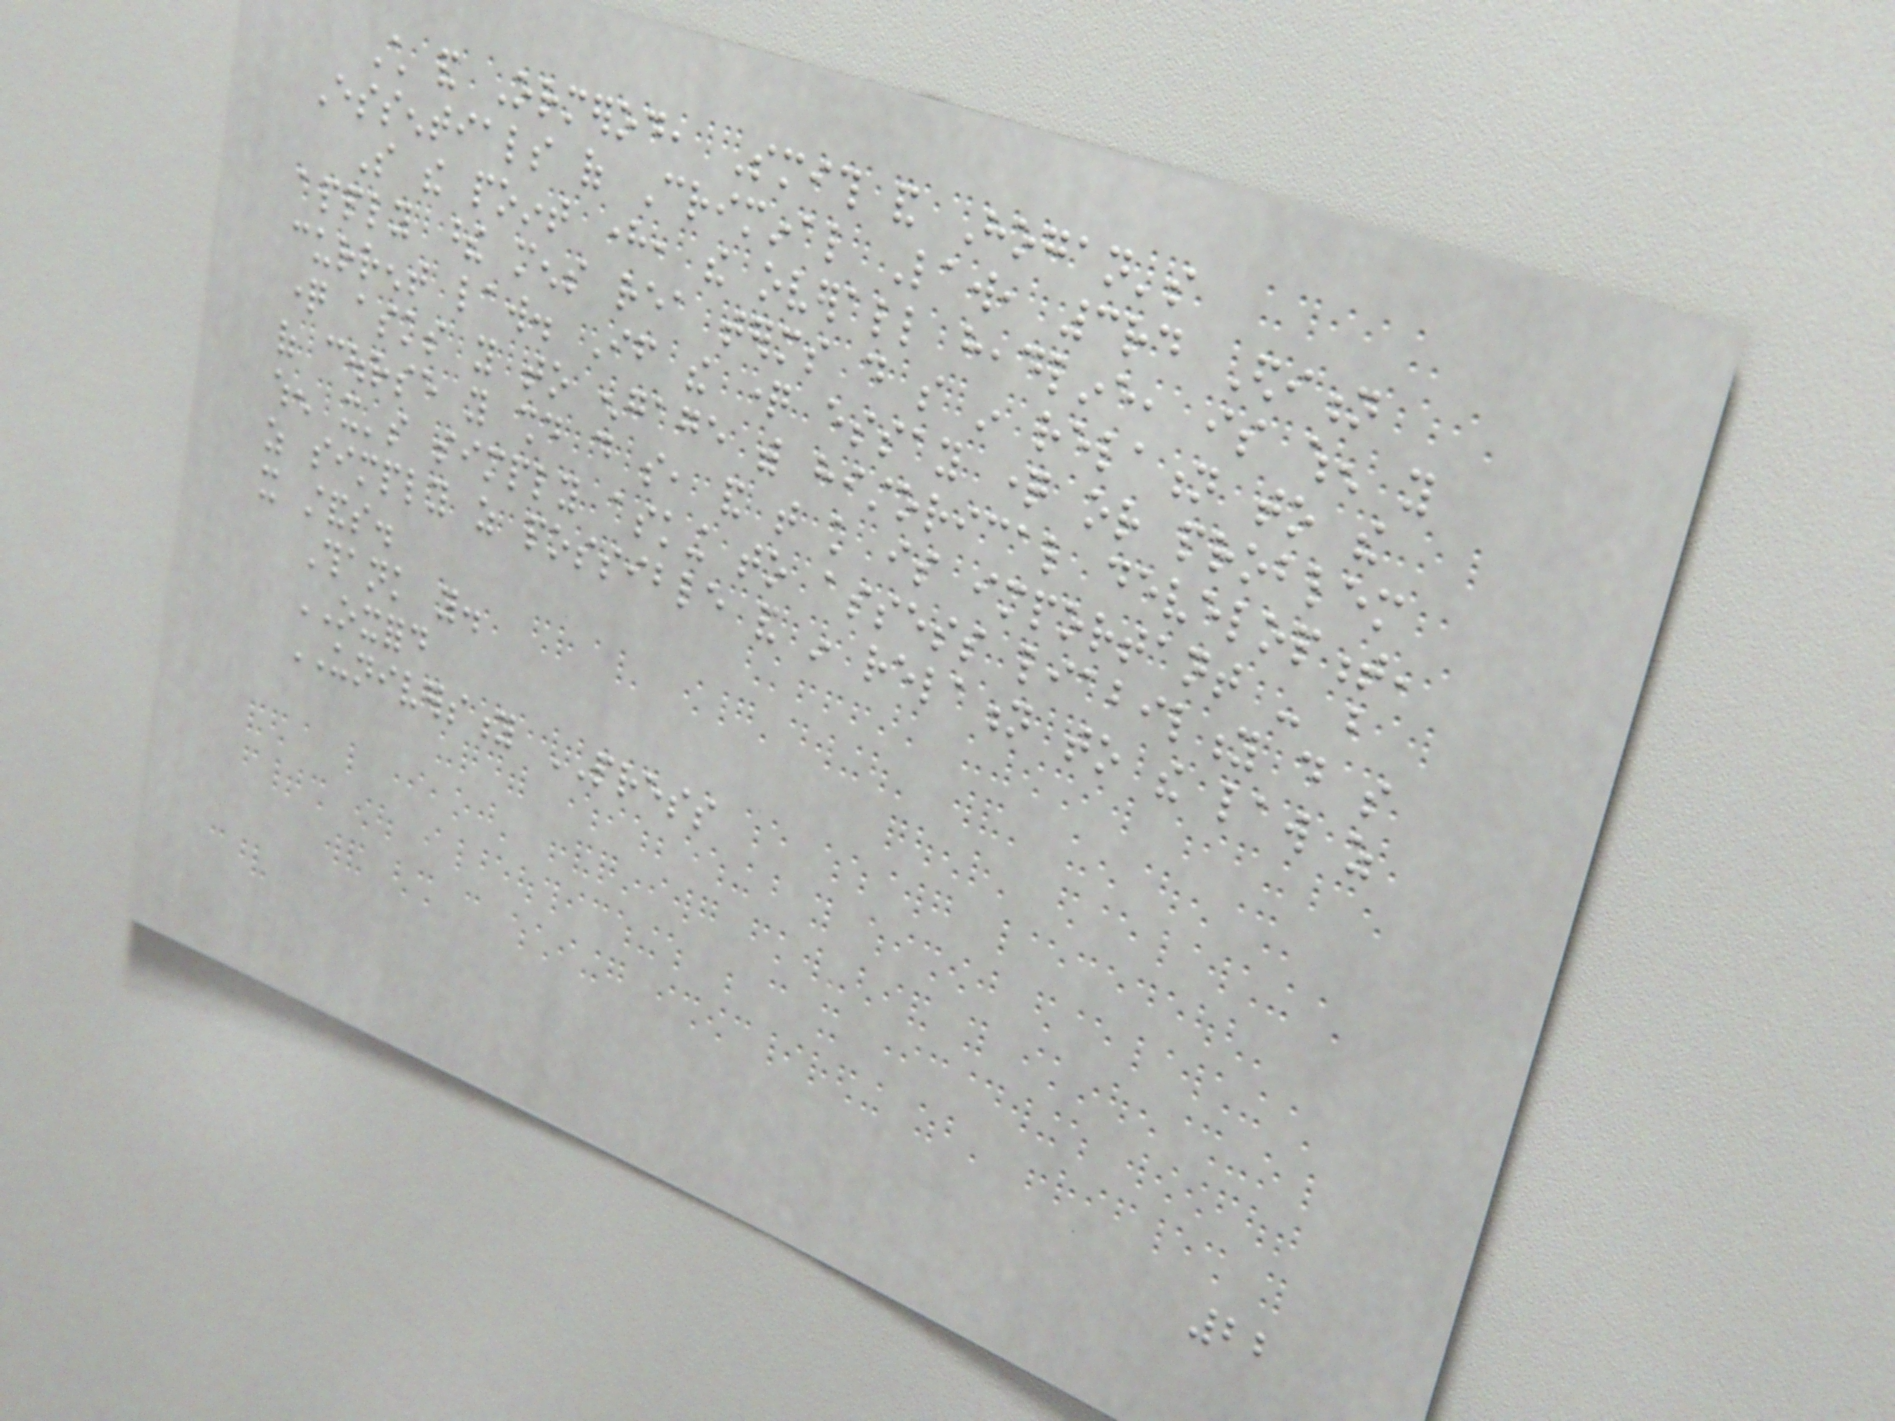Child and Ormerod, Smith and Hogan's
Essentials of Criminal Law, 3rd Edition
So the point here, the overall headline, is when you
apply these mens rea terms do so in relation to the
current law. If the question essay question or problem
question asks you to engage with historical development,
of course you should do so, and that knowledge is important - but
when it's simply asking to assess liability do so
as simply as possible and in relation to the law as
it stands.
Thank you.
OXFORD
UNIVERSITY PRESS
22
